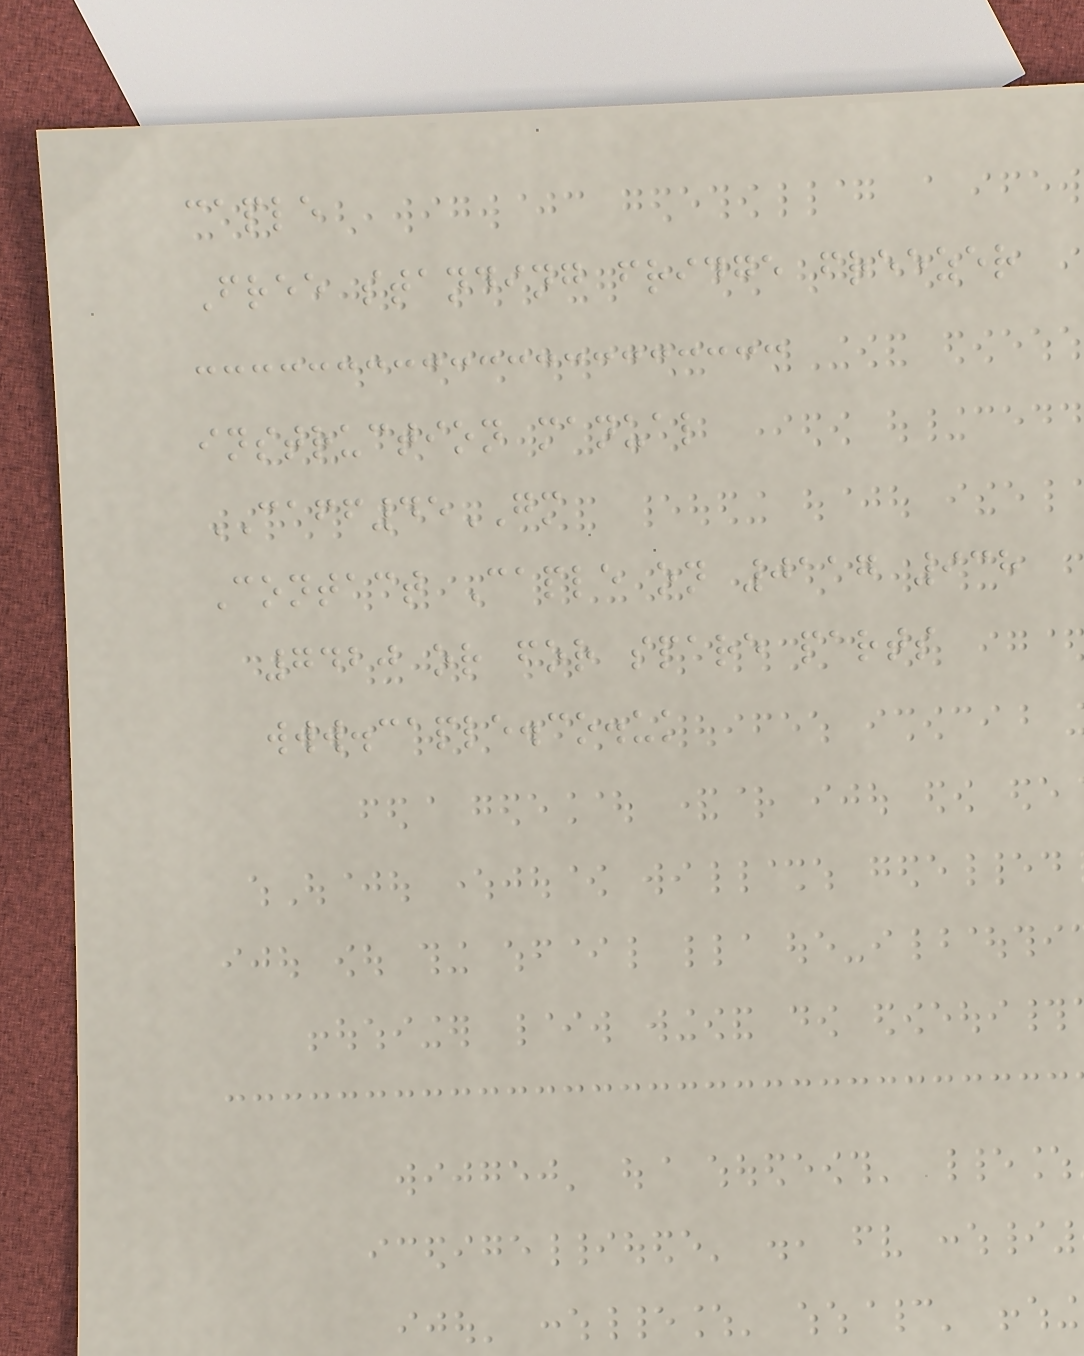caple
Free standing fridge freezer
instruction manual
CAFF45GM
Contact Caple on 0117 938
7420 or for spare parts
www.caple.co.uk
